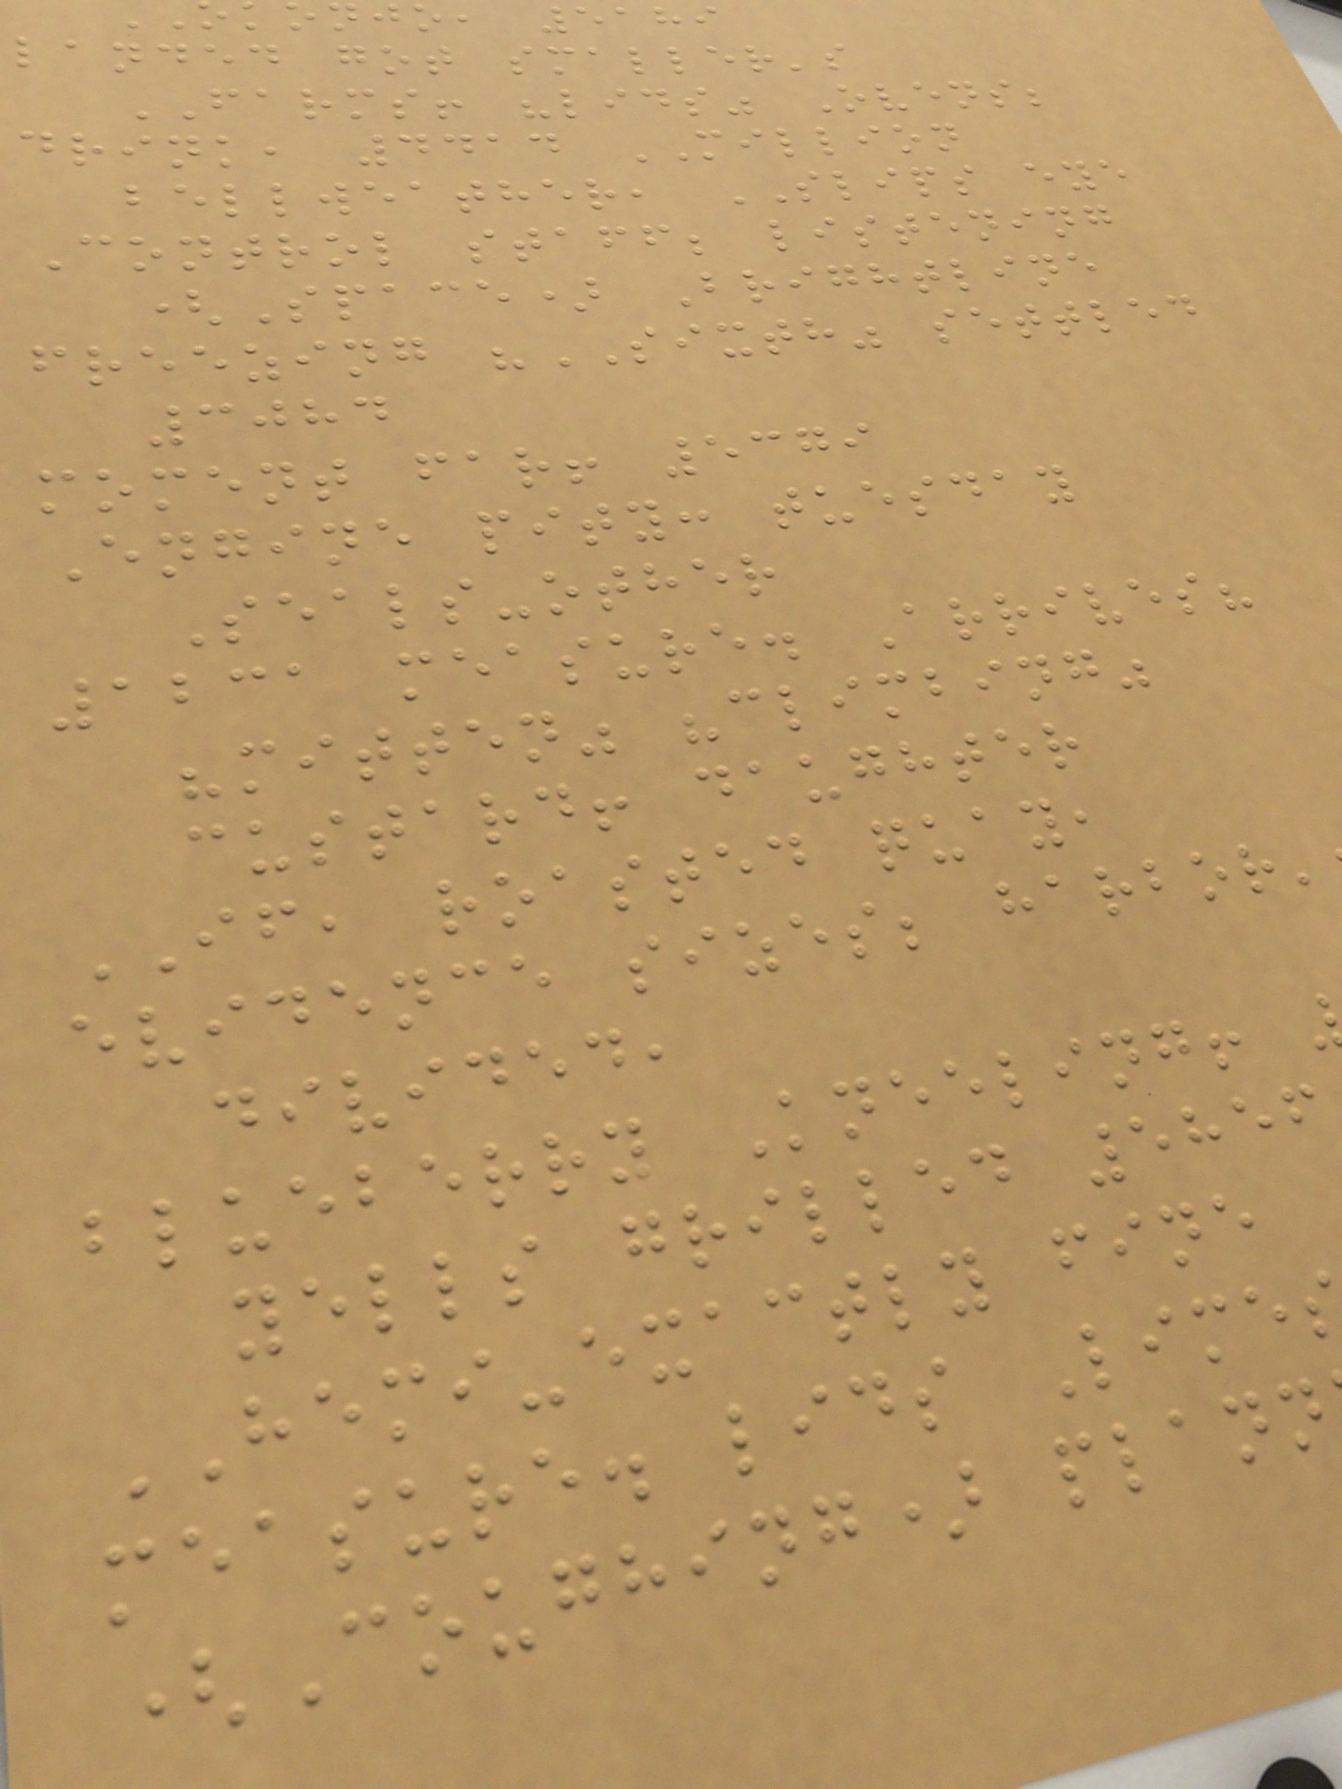jo, 5189
landed got smaller's
FARMS! "lids" Ovens;
drink, 4414 MILLION
bellweather, SLIPS eye
Control staff; listening
(Space) Brightline
freezing "SIXTH" settled
3084
moment far! 5379
Engine pity: tuesday
Seals-other
1231 measure. Arrives?
"mitten" "climbing"
custard! daughter
IF, roasted quay,
evidence sizes; harbor'
divided,
blueberry Kneeling!
yells grilled 5856
HEMI-exactly fine
measure. lids Lime
(Coughing) plann
